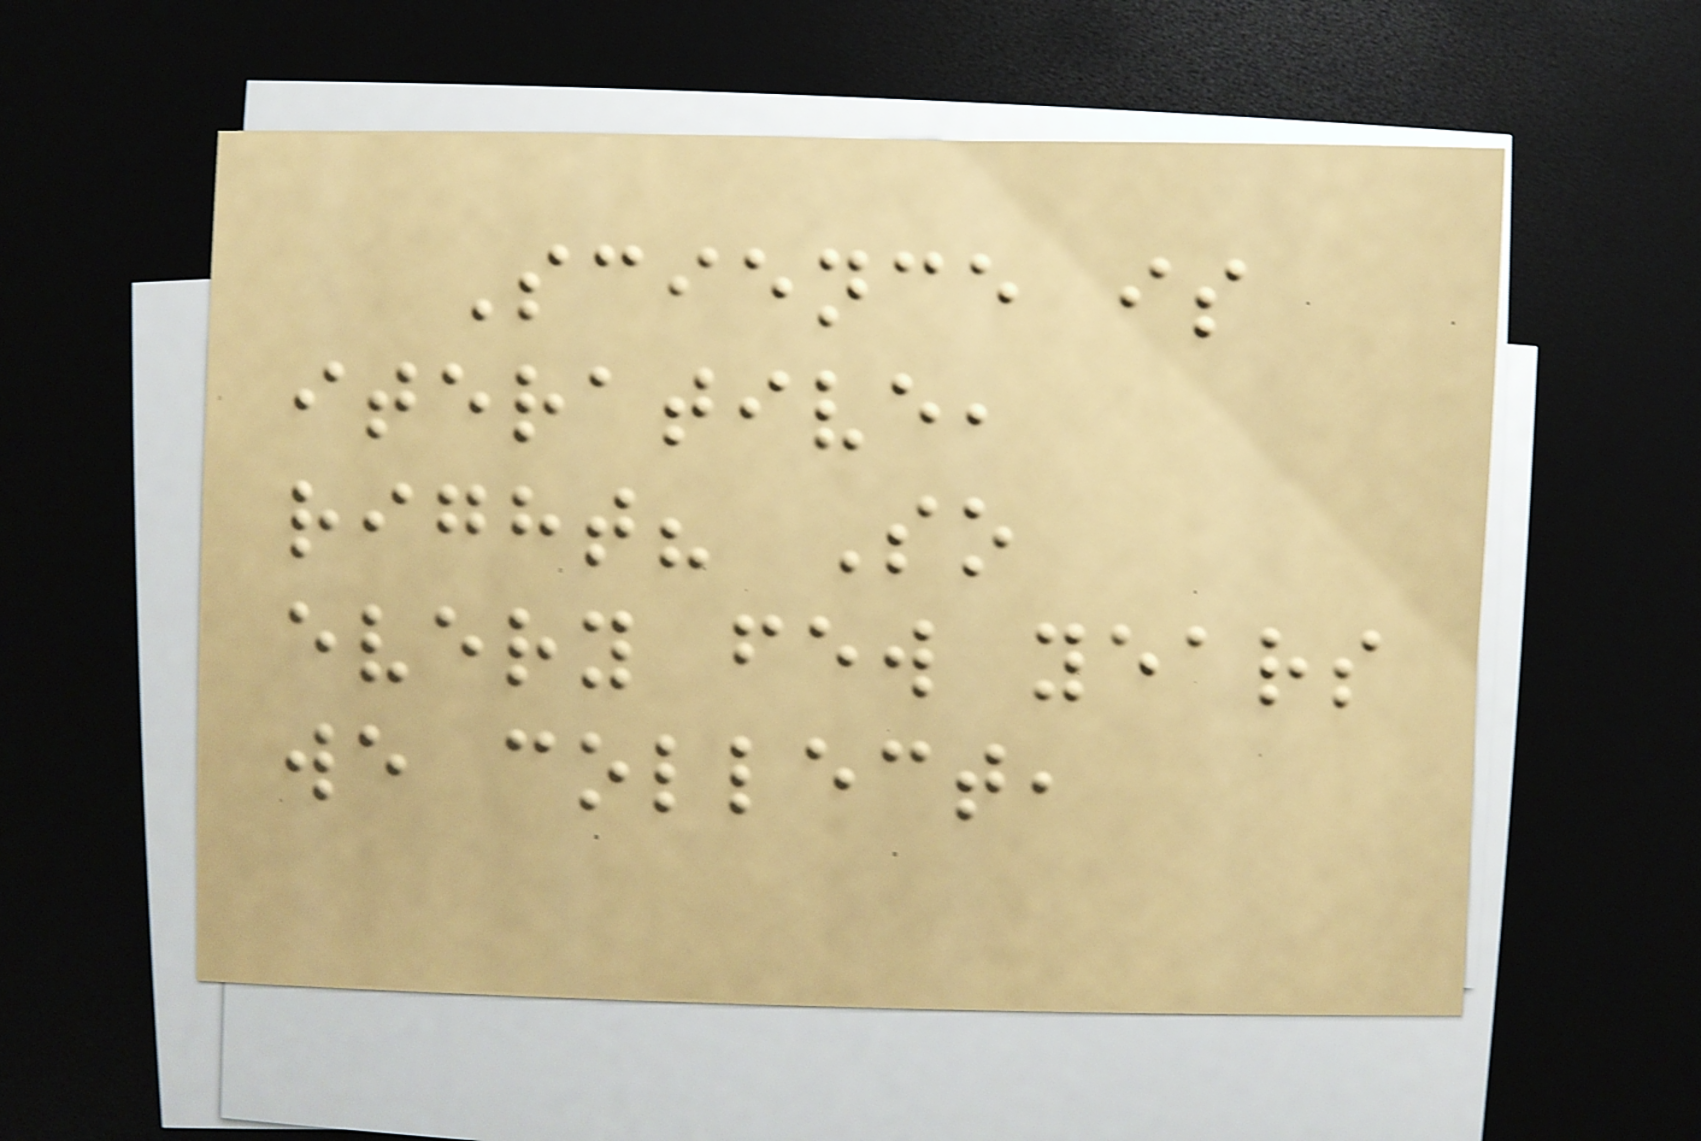Science is
iterative,
right? So
every few years
we collect,
